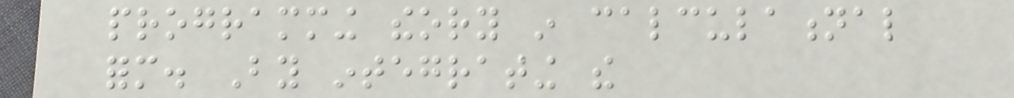programming theory in calculational
form. By integrating the
